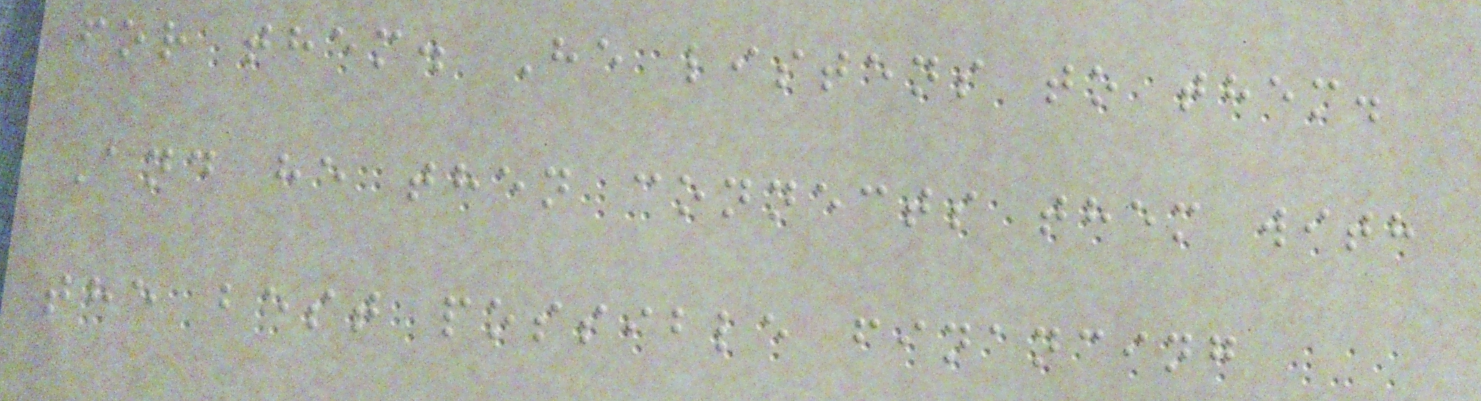for them. He listens to them.
And he then connects them with
the best possible financing
